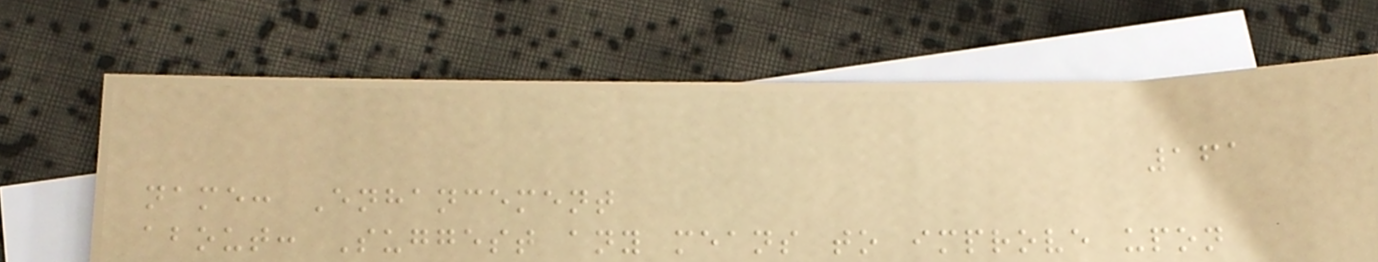161
name: Enhancement
about: Suggest any means to improve upon
